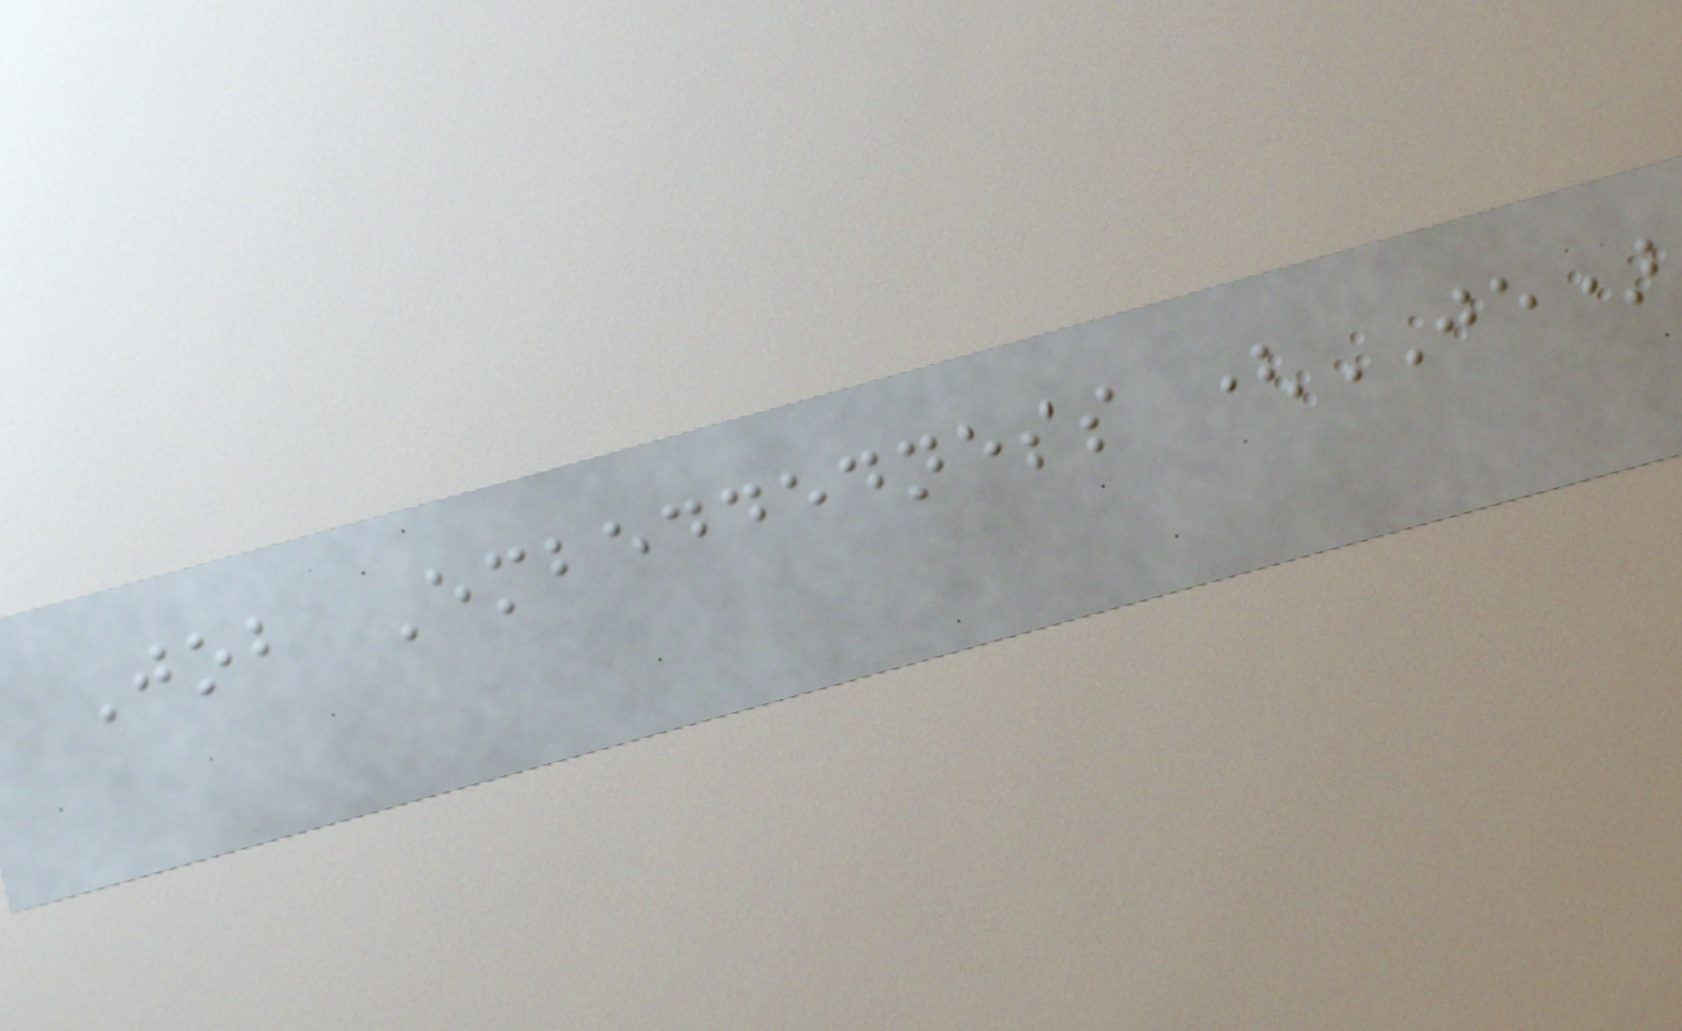Job Embeddedness (JE)
